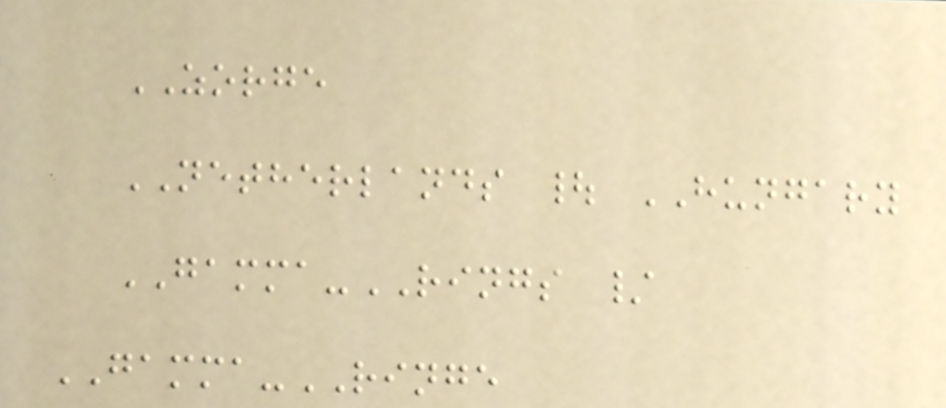ZORGE
NETHERLANDS | HUNGARY
GAMMA-RINGS /
GAMMA-RINGE
